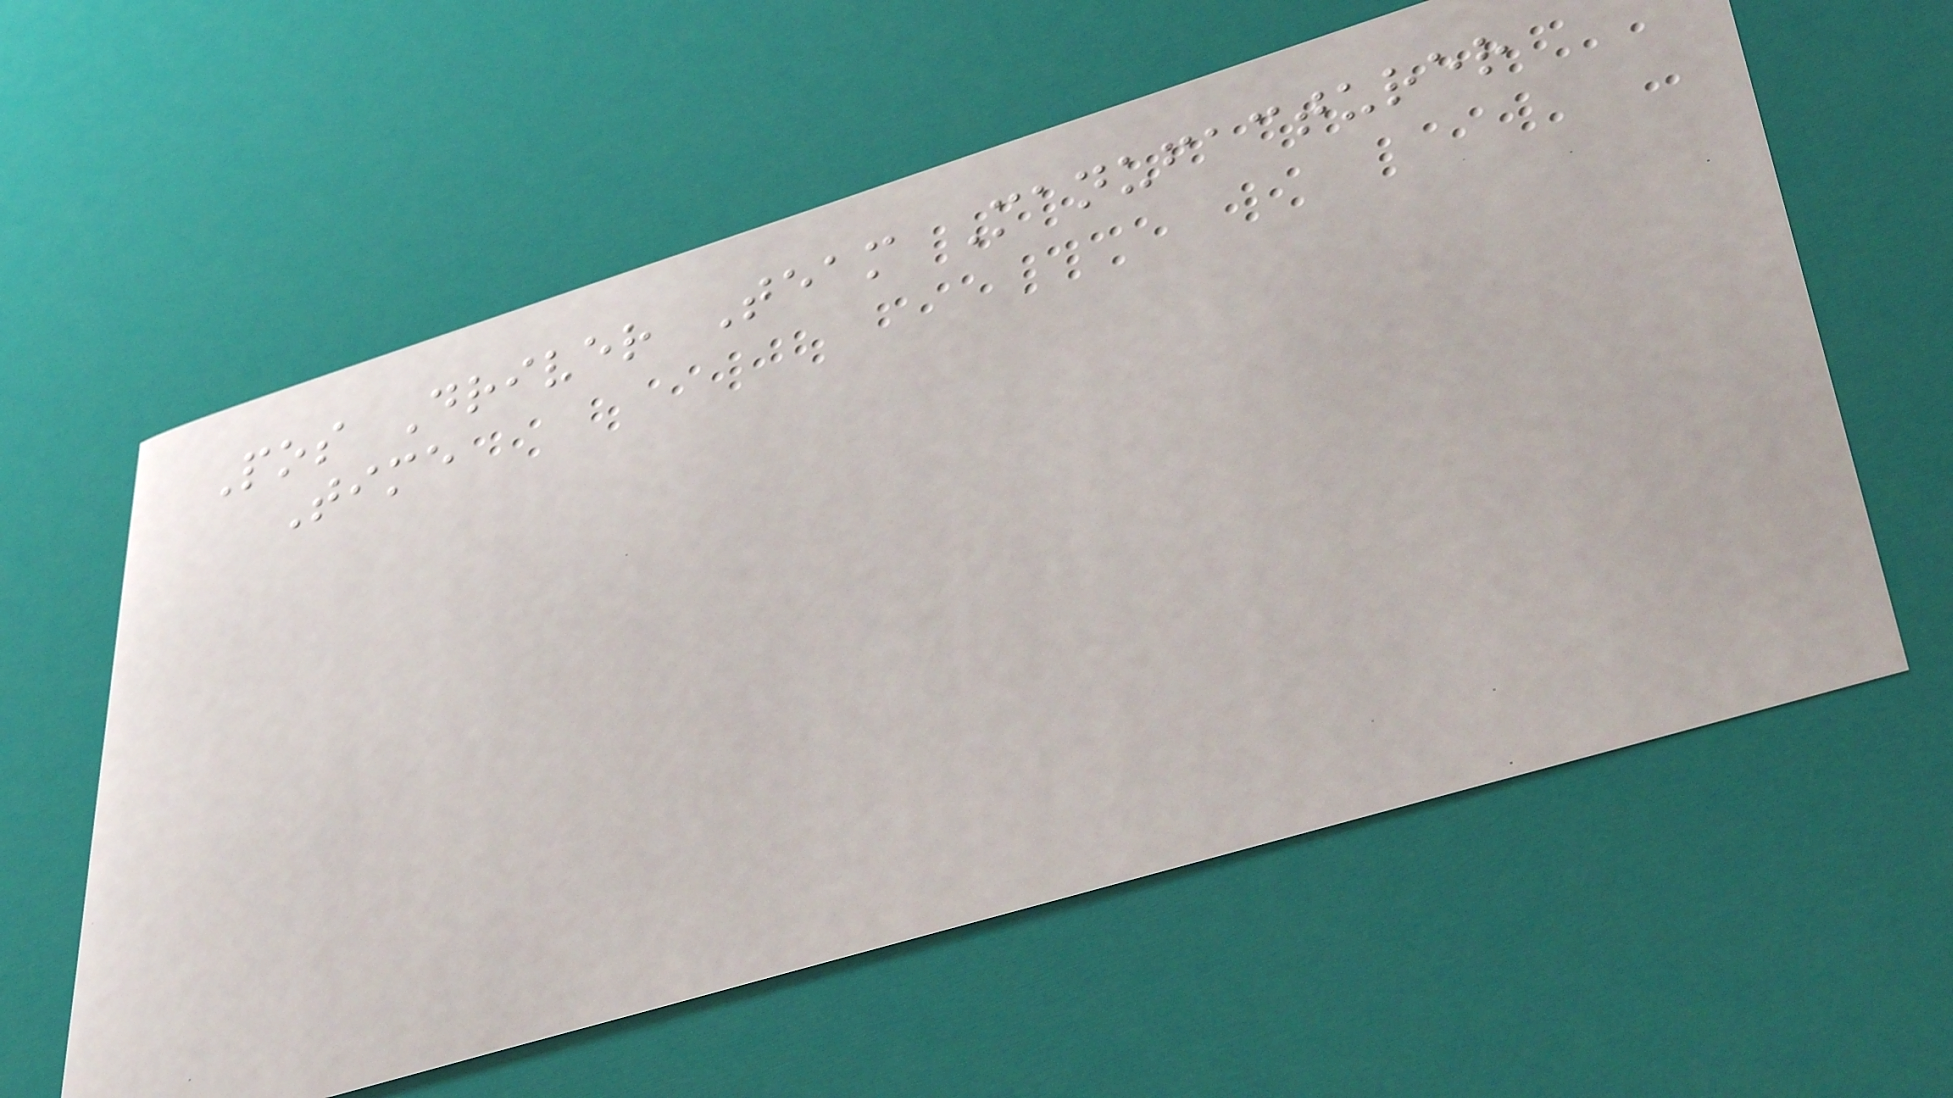Pos Driver Team Manufacturer
Time
